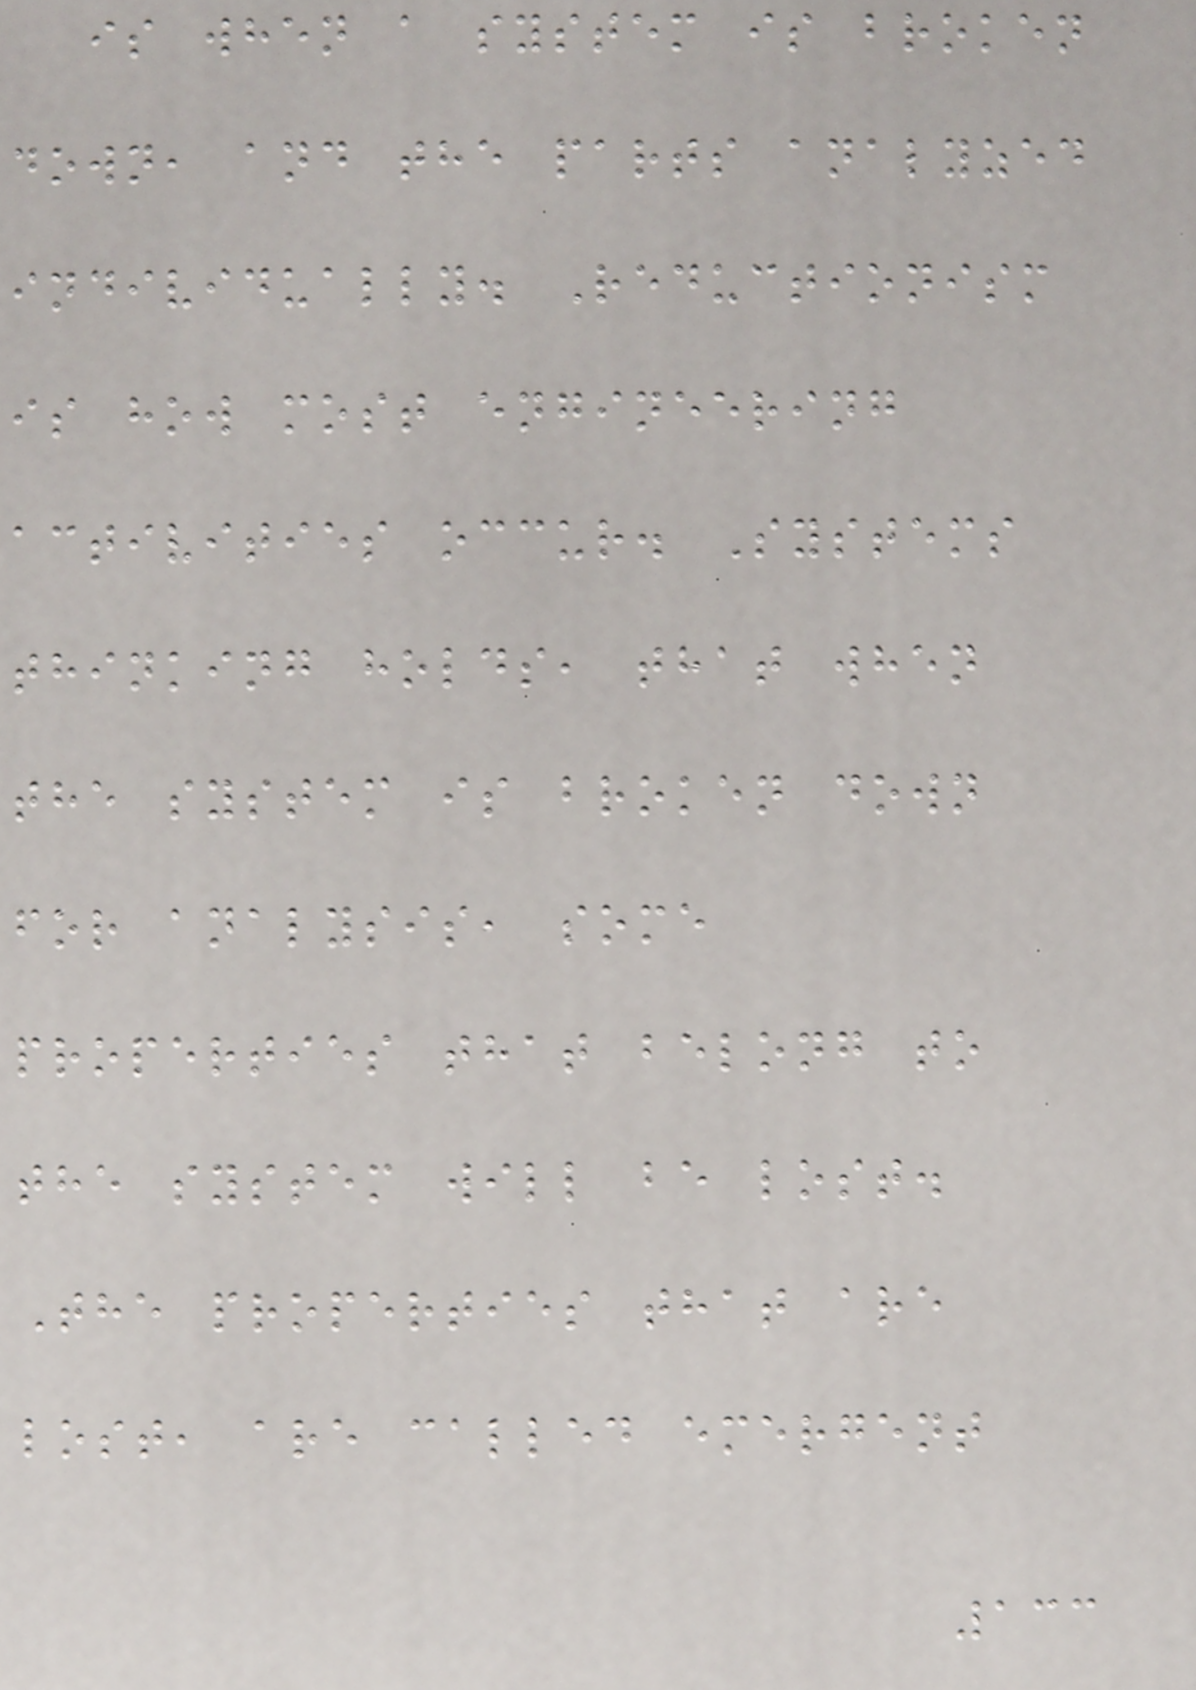is when a system is broken
down, and the parts analyzed
individually. Reductionism
is how most engineering
activities occur. Systems
thinking holds, that when
the system is broken down
for analysis, some
properties that belong to
the system will be lost.
The properties that are
lost, are called emergent
133
